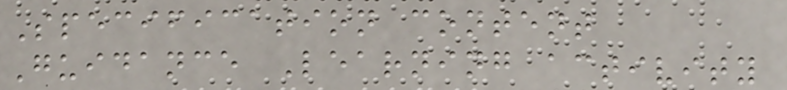Specification content
Guidance Learning activity
